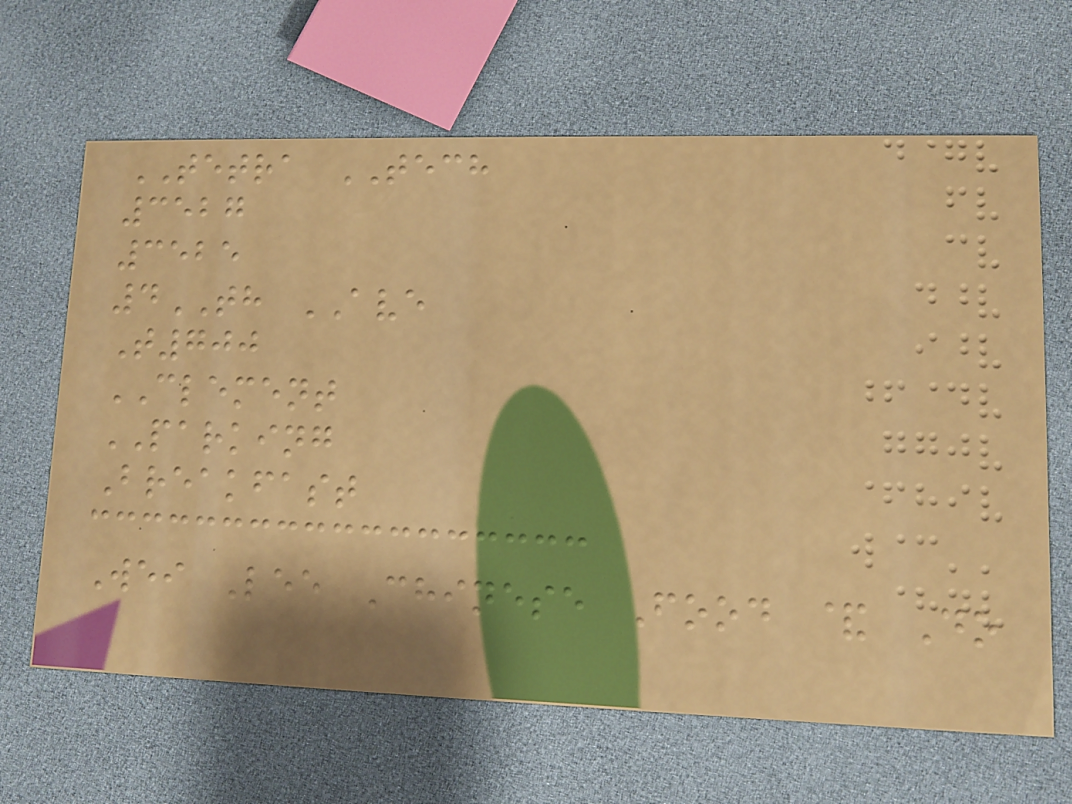TETRA TECH
3527
3525
4TH AVE
T700
CLEMENT
PARKING
Breakfast
Wei Lee Chinese Food & Do
